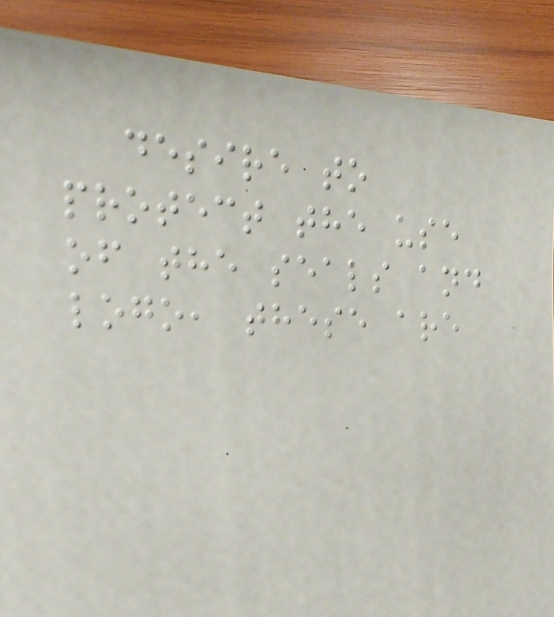desire to
protect the use
of the seals and
logo, these are
